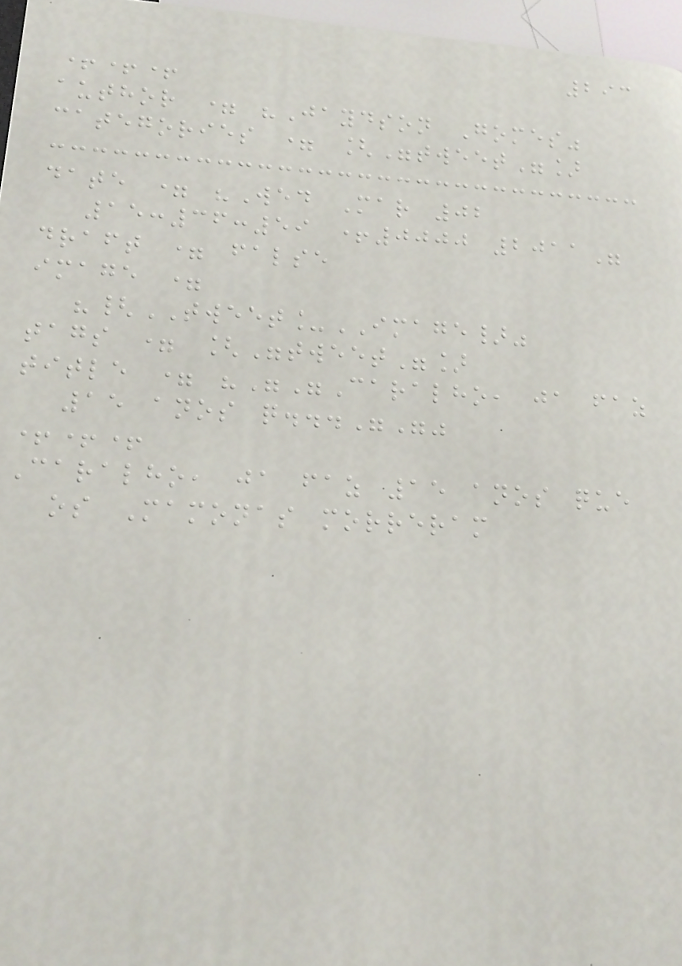293
+++
author = "Jaydson Gomes"
categories = ["tweet"]
date = "Wed Mar 02
15:36:59 +0000 2011"
draft = false
image =
"{TWEET_IMAGE}"
tags = ["tweet"]
title = """Caralho, ja faz
15 anos q..."""
+++
Caralho, ja faz 15 anos que
os Mamonas morreram
